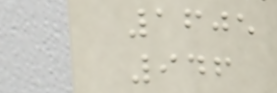1605
946
